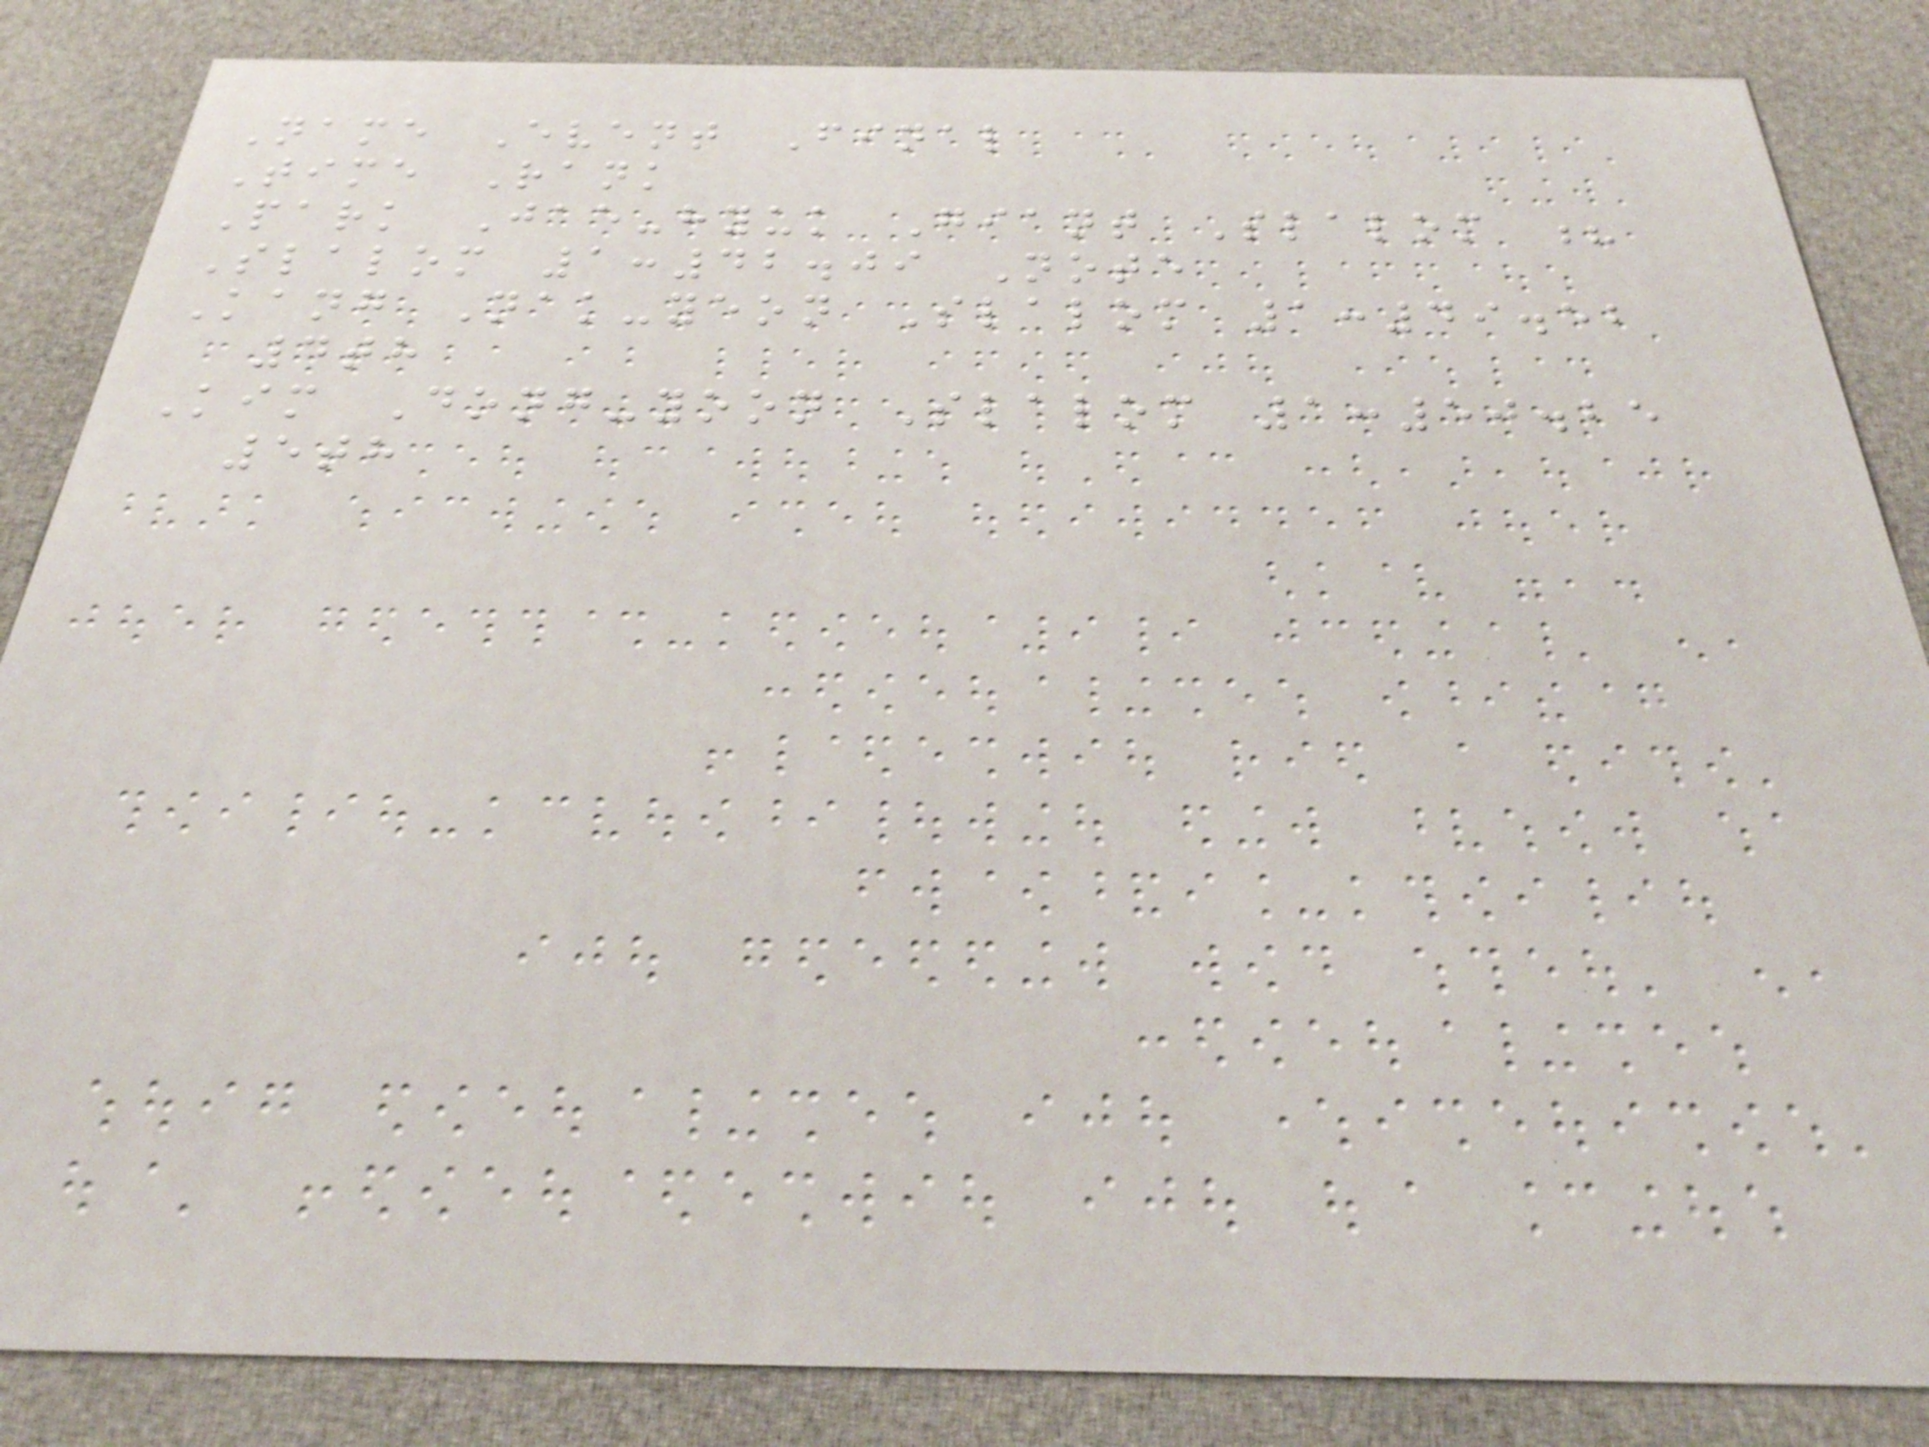Name Event Final
Time Rank
Park Jae-hyuk Giant Slalom ?
Slalom 1:42.09 Note
Kang Nak-yeon Slalom 1:49.52
4th
Kim Dong-yoon Slalom 1:50.25
5th
